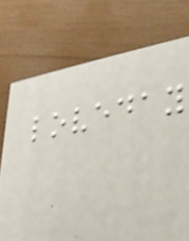loveday
